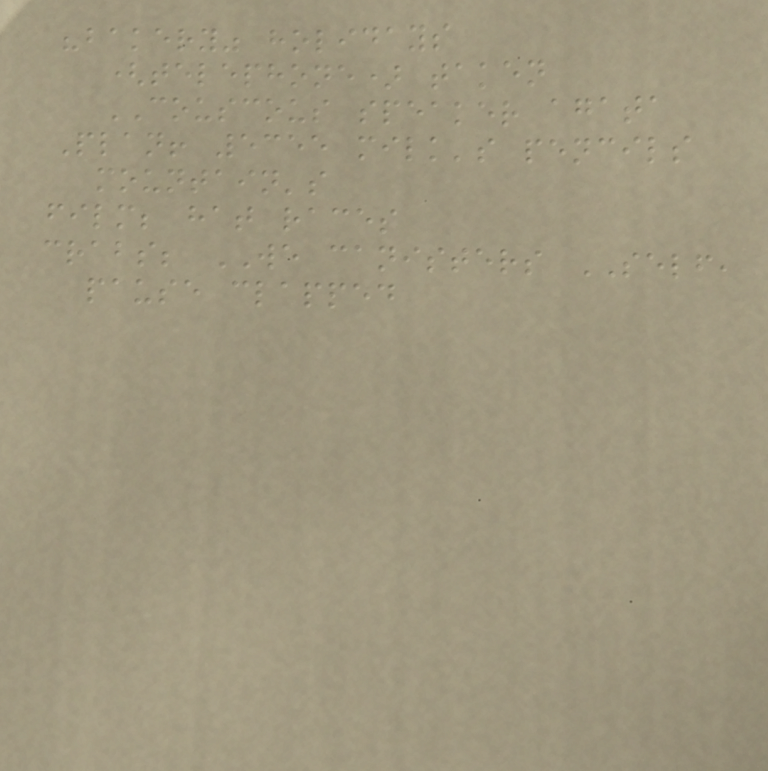"bakery" holidays
(telephone) taken
COUSCOUS speaker agata
Plan! 5355 milk's pencils
mountain's
film; hat races
crabs; WE canisters SELF,
pause clapped
